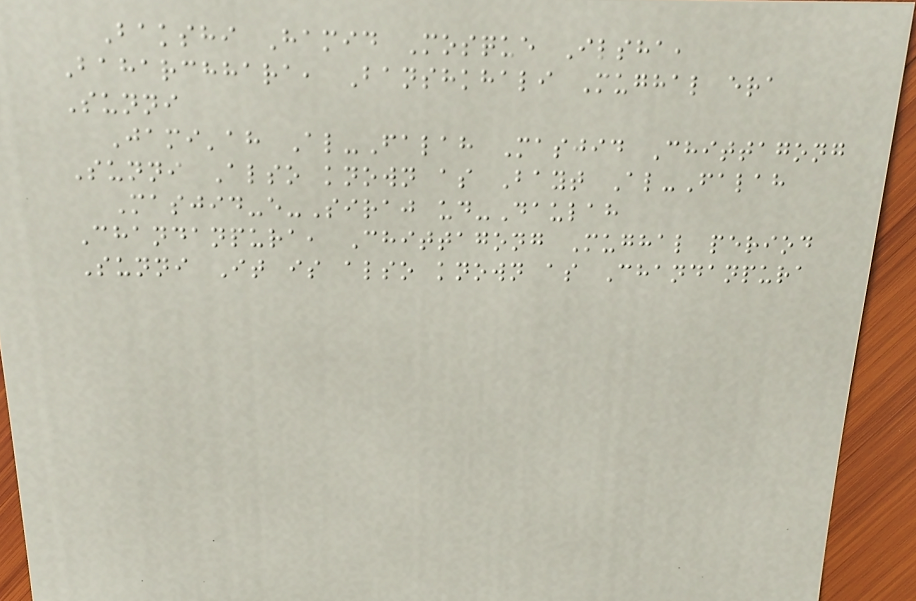Bakshi Hamid Mosque Ilsha,
Baharchhara, Banshkhali Mughal era
Sunni
Jami'ah Al-Falah Masjid Chittagong
Sunni Also known as Bayt Al-Falah
Masjid-e-Siraj ud-Daulah
Chandanpura, Chittagong Mughal period
Sunni It is also known as Chandanpura
